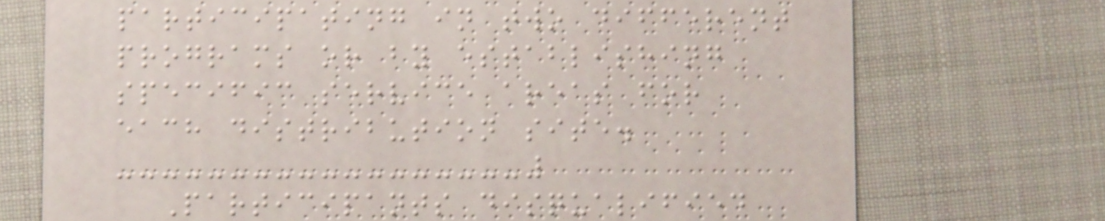participating in two different
programs or by establishing
specific service areas for
each distribution site.
Participants disqualified
